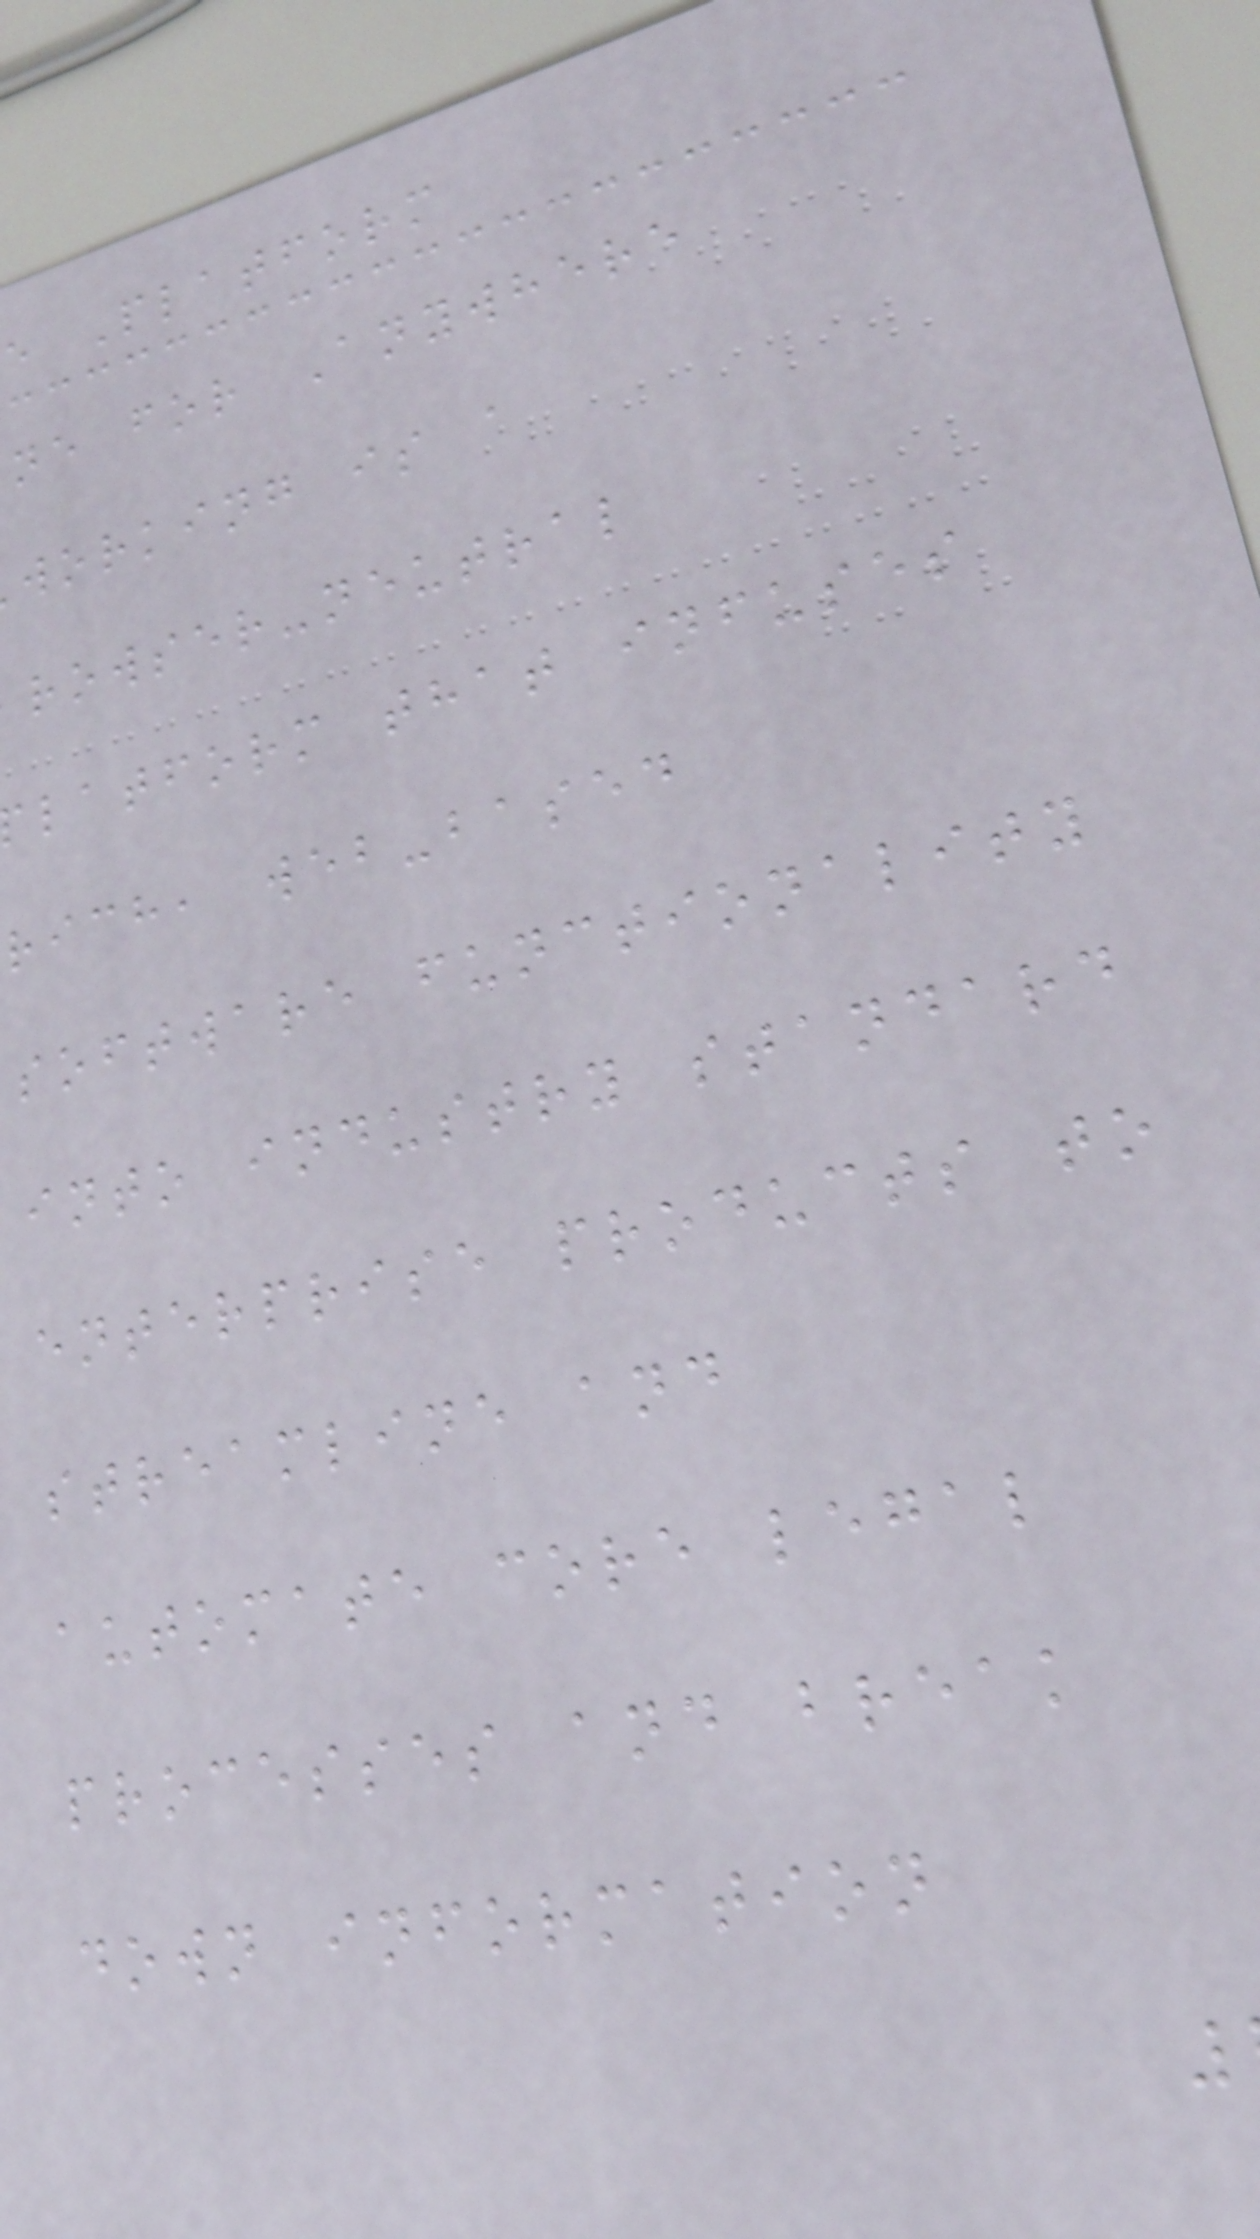e Platform
ne for Anywhere
working is a
rowser-neutral
latform that infuses
rich, web-based
software functionality
into industry standard
enterprise products to
streamline and
automate core legal
processes and break
down information
